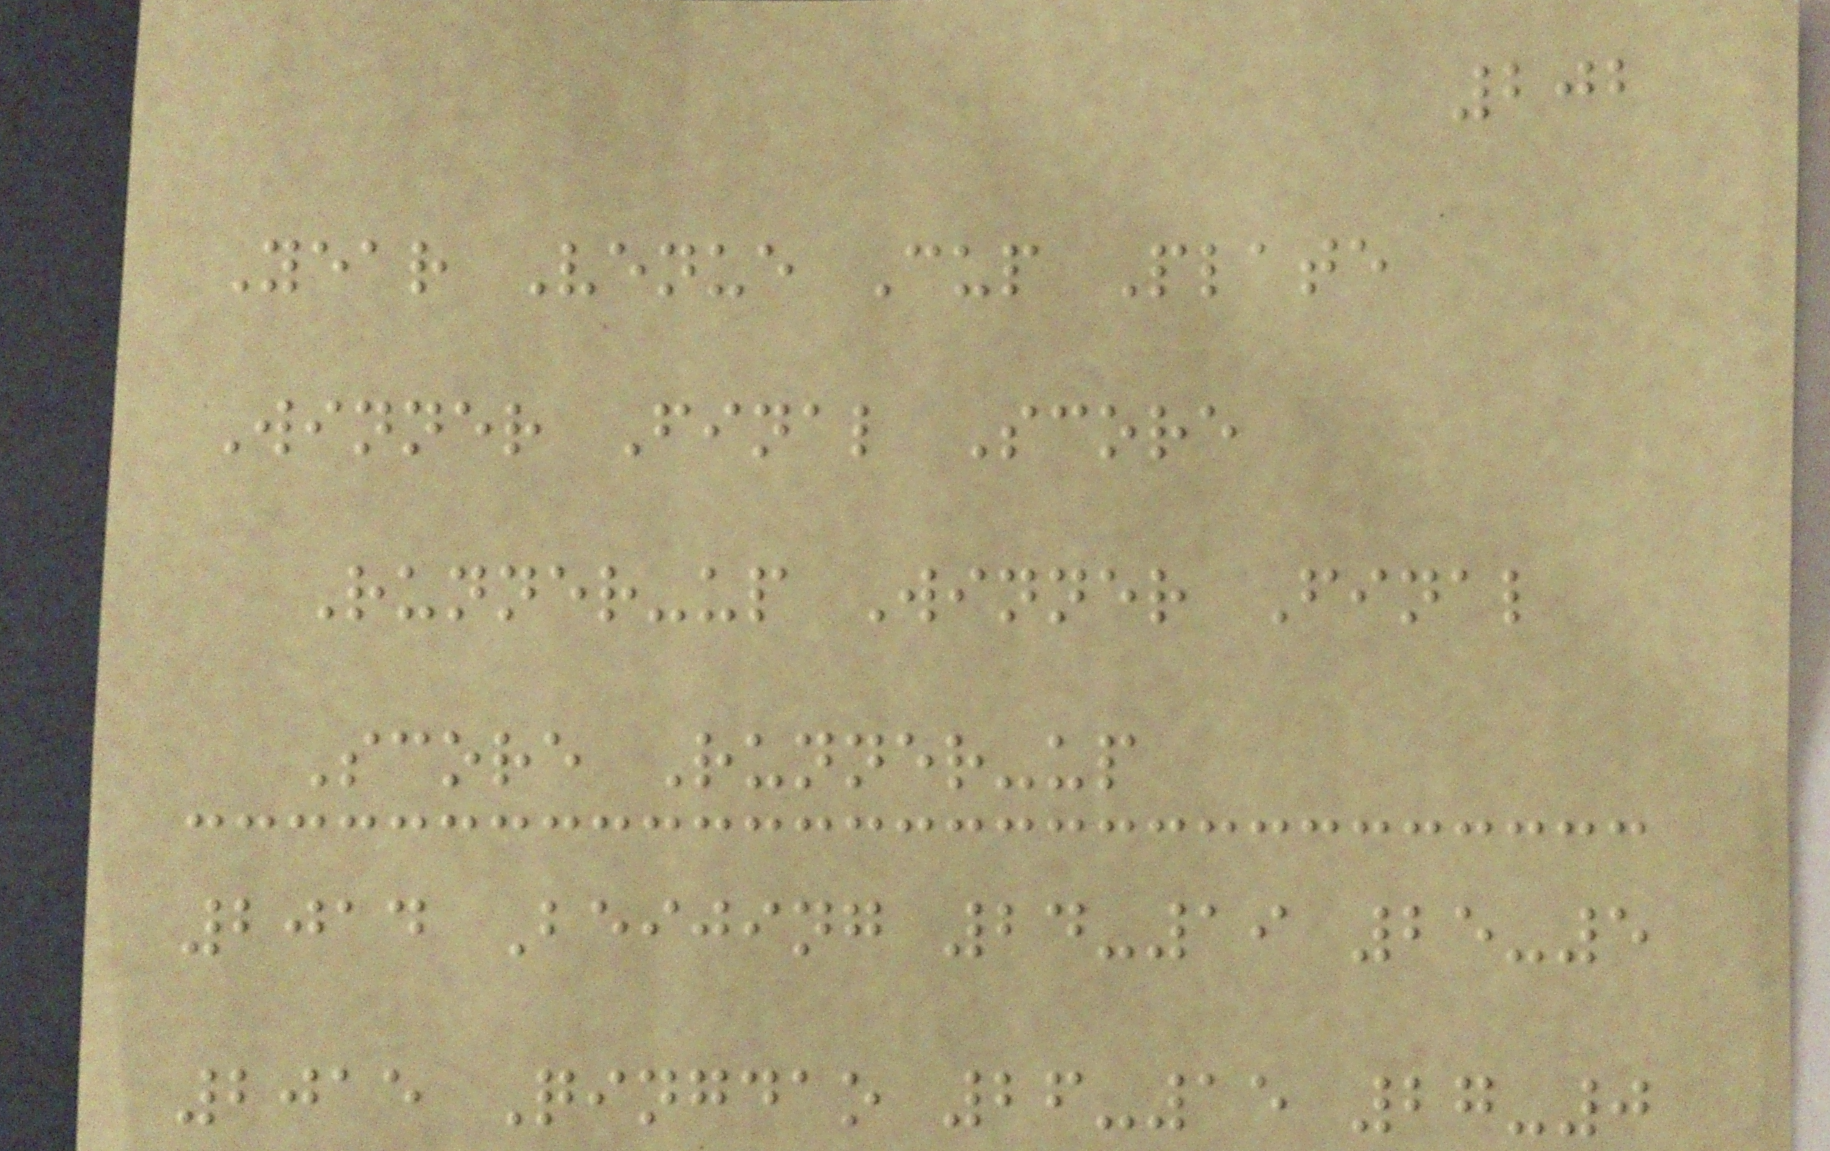202
Year Venue Cup Plate
Winner Final Score
Runner-up Winner Final
Score Runner-up
2014 Beijing 24-19 25-5
2015 Qingdao 26-15 27-0
